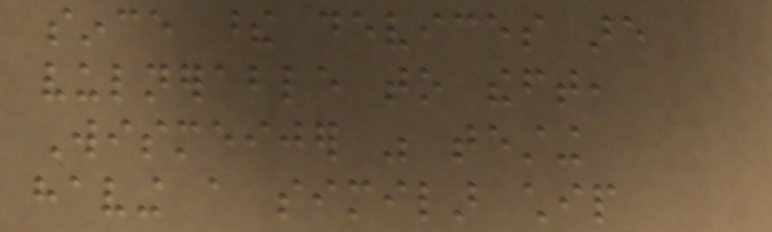since these devices are
vulnerable to theft,
Wismeijer was testing
having a similar chip
